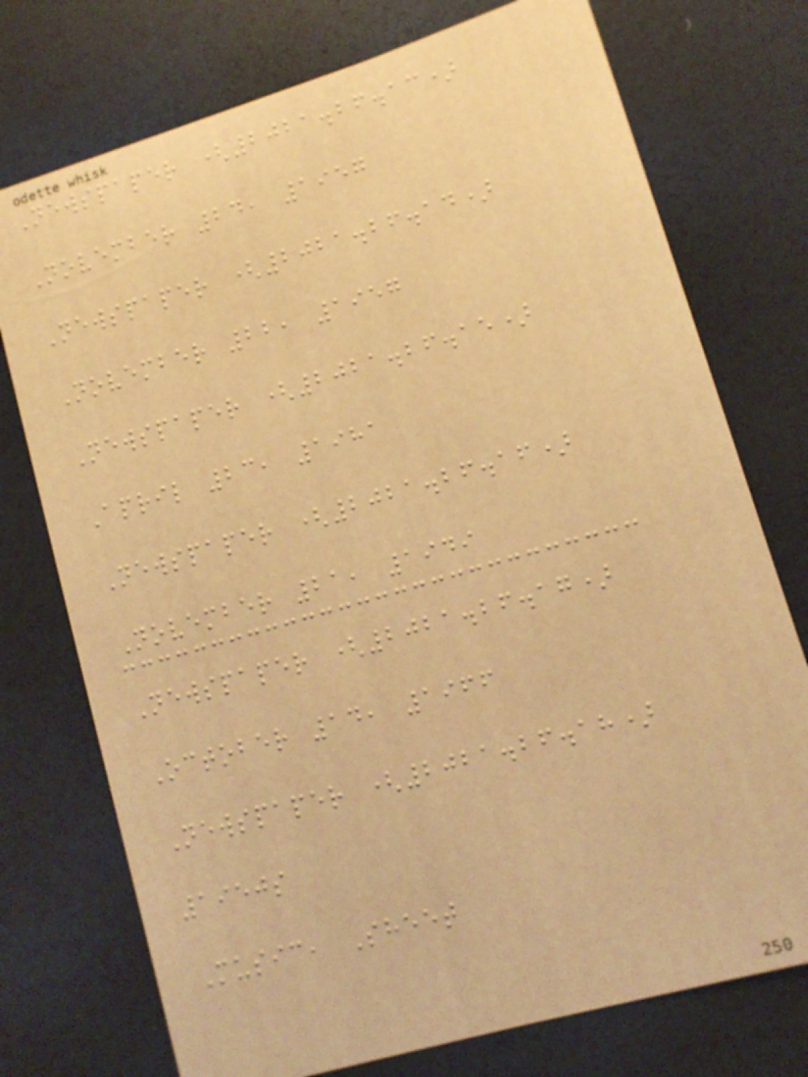Newspaper (2021.26.13)
November 24, 1957
Newspaper (2021.26.14)
November 22, 1957
Newspaper (2021.26.15)
April 23, 1981
Newspaper (2021.26.16)
November 21, 1949
Newspaper (2021.26.17)
October 14, 1966
Newspaper (2021.26.18)
1950s
Music, Sheet
